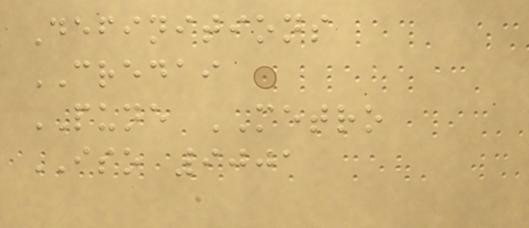Definitions
CREDAI
PUNE METRO
ISO 9001
